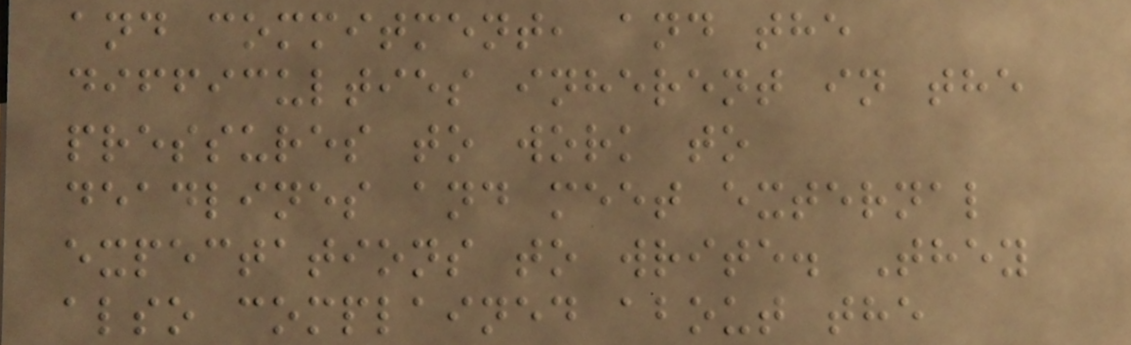and commitment, and the
difficulties inherent in the
pressures to work to
deadlines and meet external
expectations to write. They
also complained about the
